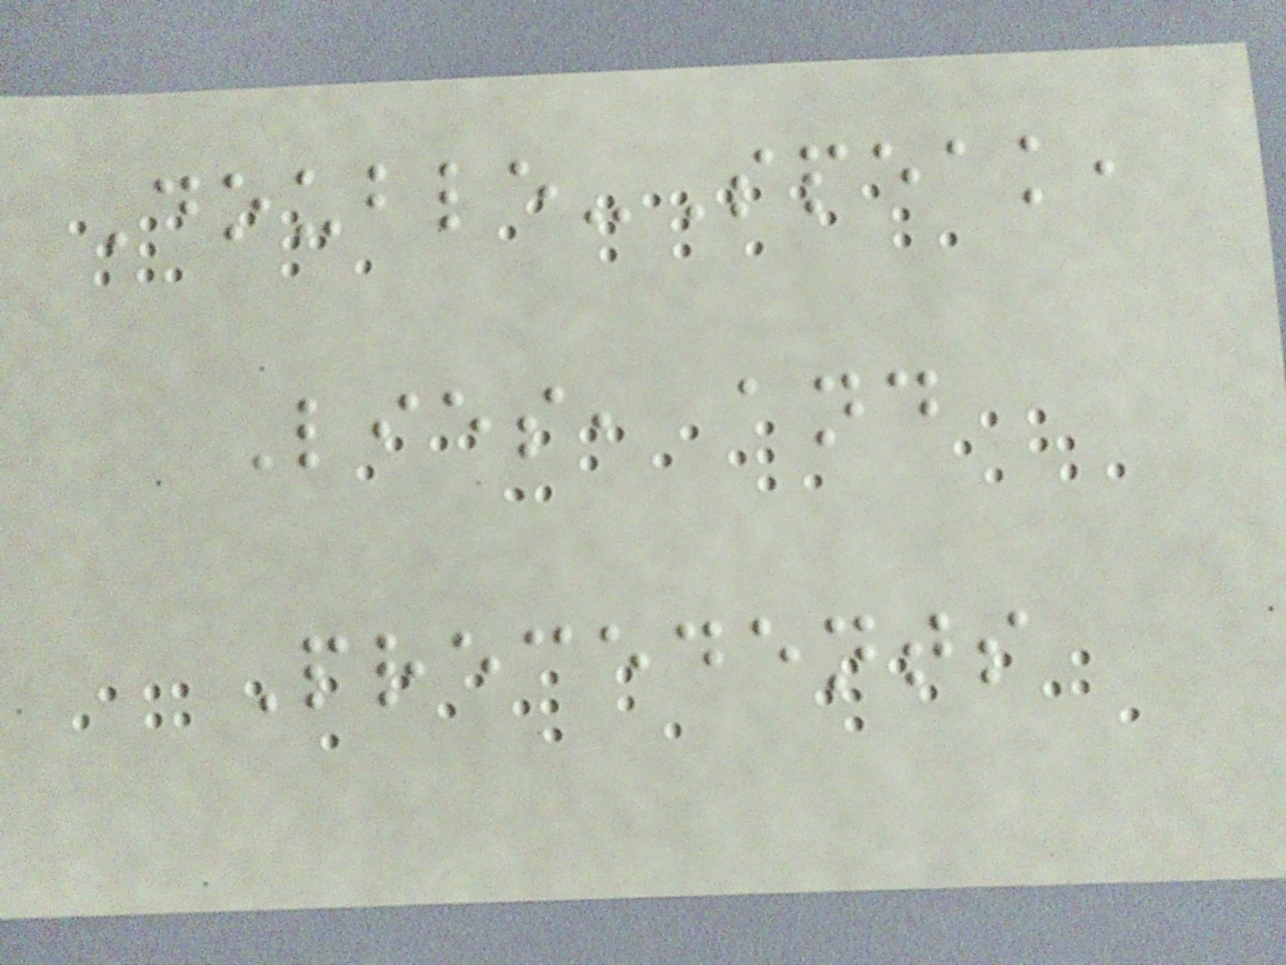Double-Speak,
Lies, and
Precedents
